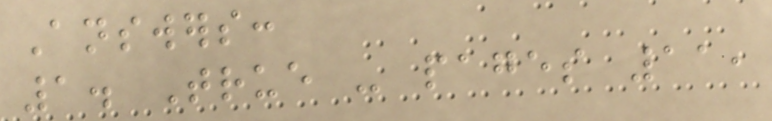Answers:
1. True - pages 11,
